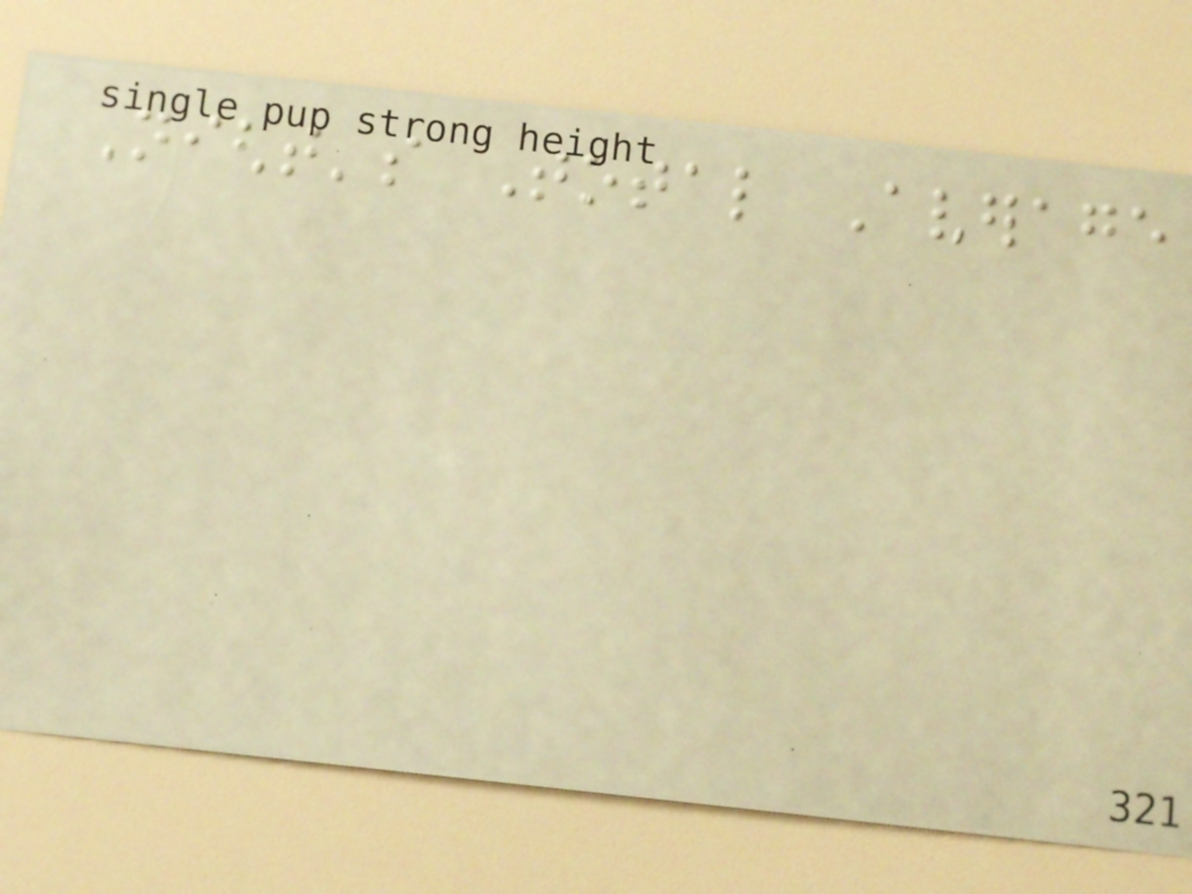Night's Total Average
